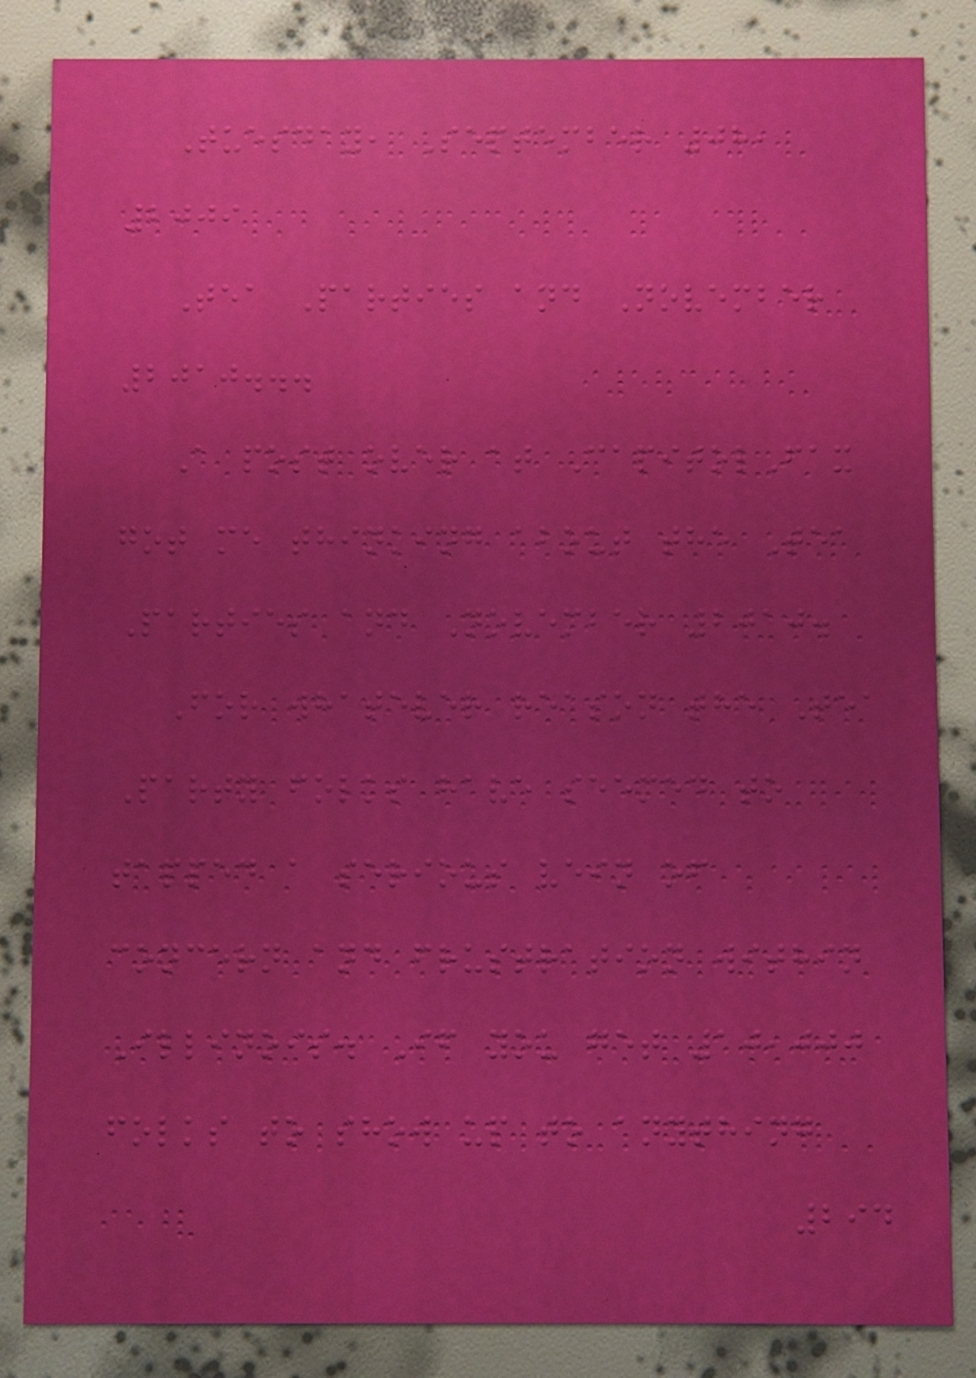Tuesday, September 08,
2009
Tea Parties and November
2010...
A post over at CapitolFax
got me thinking about the Tea
Parties and November 2010.
For whatever reason the Tea
Party folks have seemed to
tapped a serious vein of
concern and frustration within
Illinois. If you get 10,000
folks to show up to anything
294
